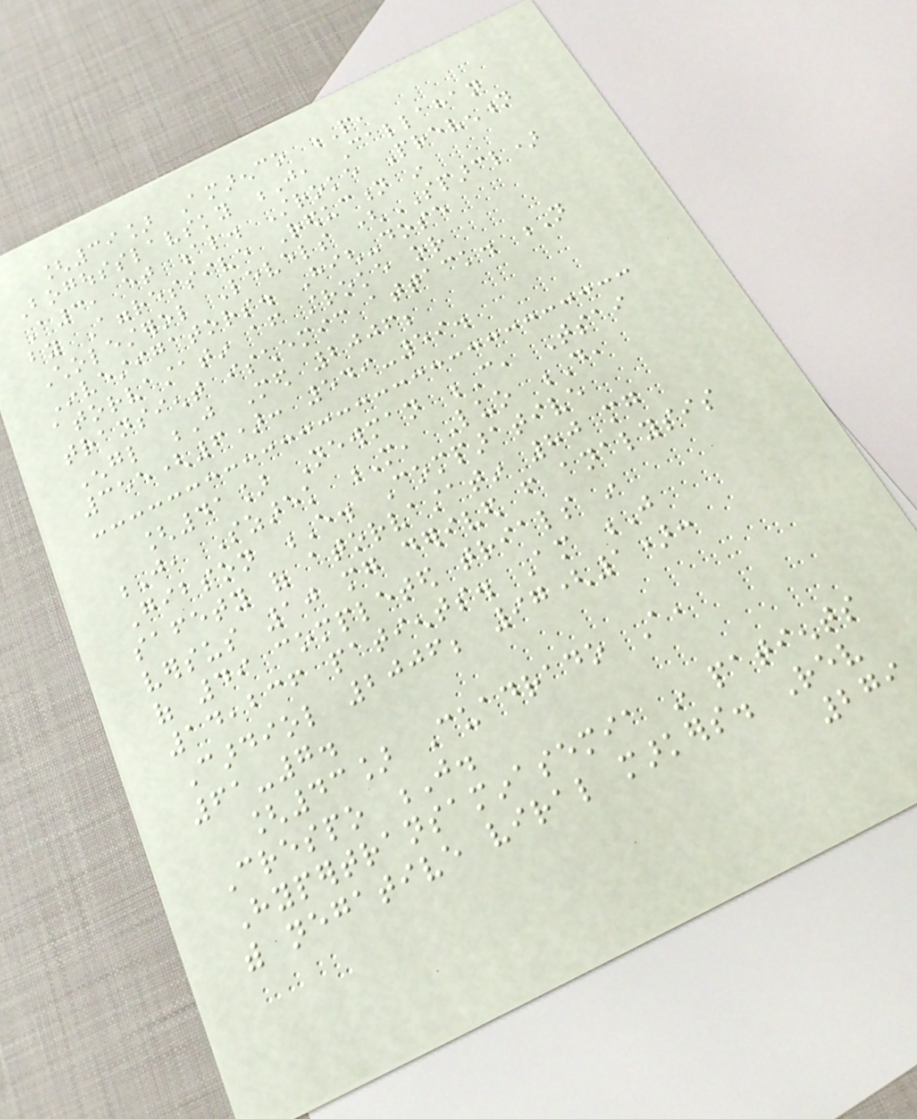[39] Amarenco P,
Bogousslavsky J, Callahan
A3, et al. Stroke Prevention
by Aggressive Reduction in
Cholesterol Levels (SPARCL)
Investigators. High-dose
atorvastatin after stroke or
transient ischemic attack. N
Engl J Med 2006;
355(6): 549-59.
[41] Newman C, Tsai
J, Szarek M, Luo D,
Gibson E. Comparative
safety of atorvastatin 80 mg
versus 10 mg derived from analysis
of 49 completed trials in
14,236 patients. Am J
Cardiol 2006; 97(1):
61-7.
[43] Cuadrado A,
Crespo J.
Hypertransaminasemia in patients
with negative viral markers. Rev
279
